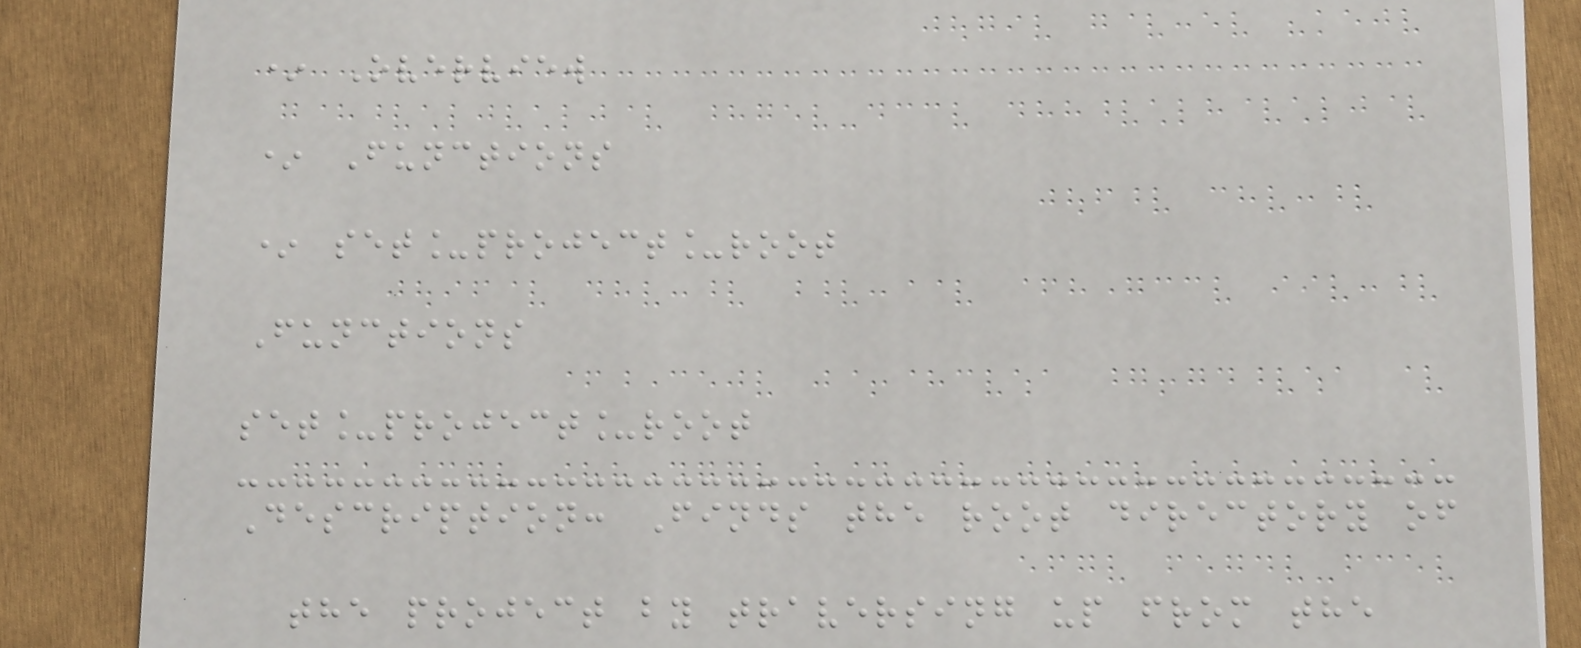* Overview
* Functions
* set_project_root
Functions
set_project_root
Description: Finds the root directory of
the project by traversing up from the
